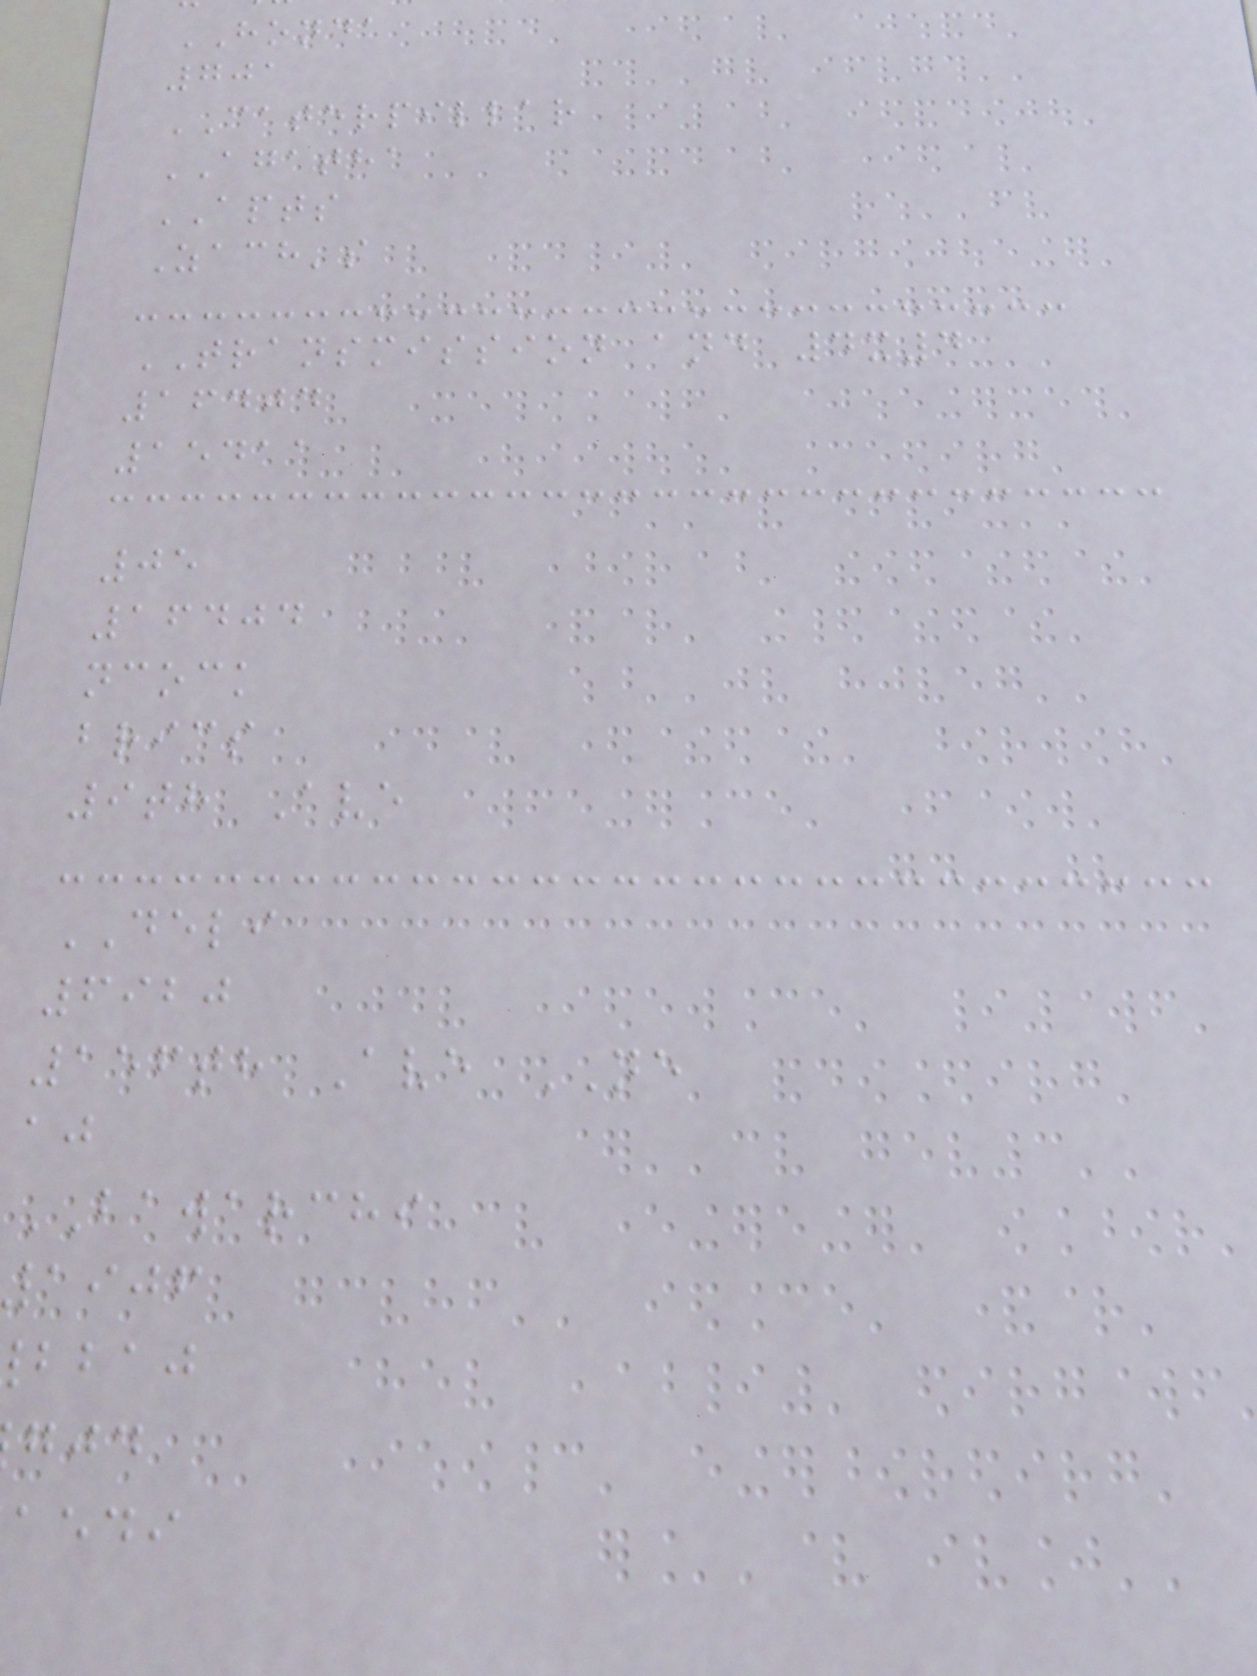HONDA
701
CATERPILLAR
AGATHA
APTS
Zach's
TRANSMISSION and 4x4
16404
15411
05
16404
ncock
brics
9th Ave
DELI
6920
156th Ave NE
aj
BAWARCHI
aijf
bbaj
aedi
